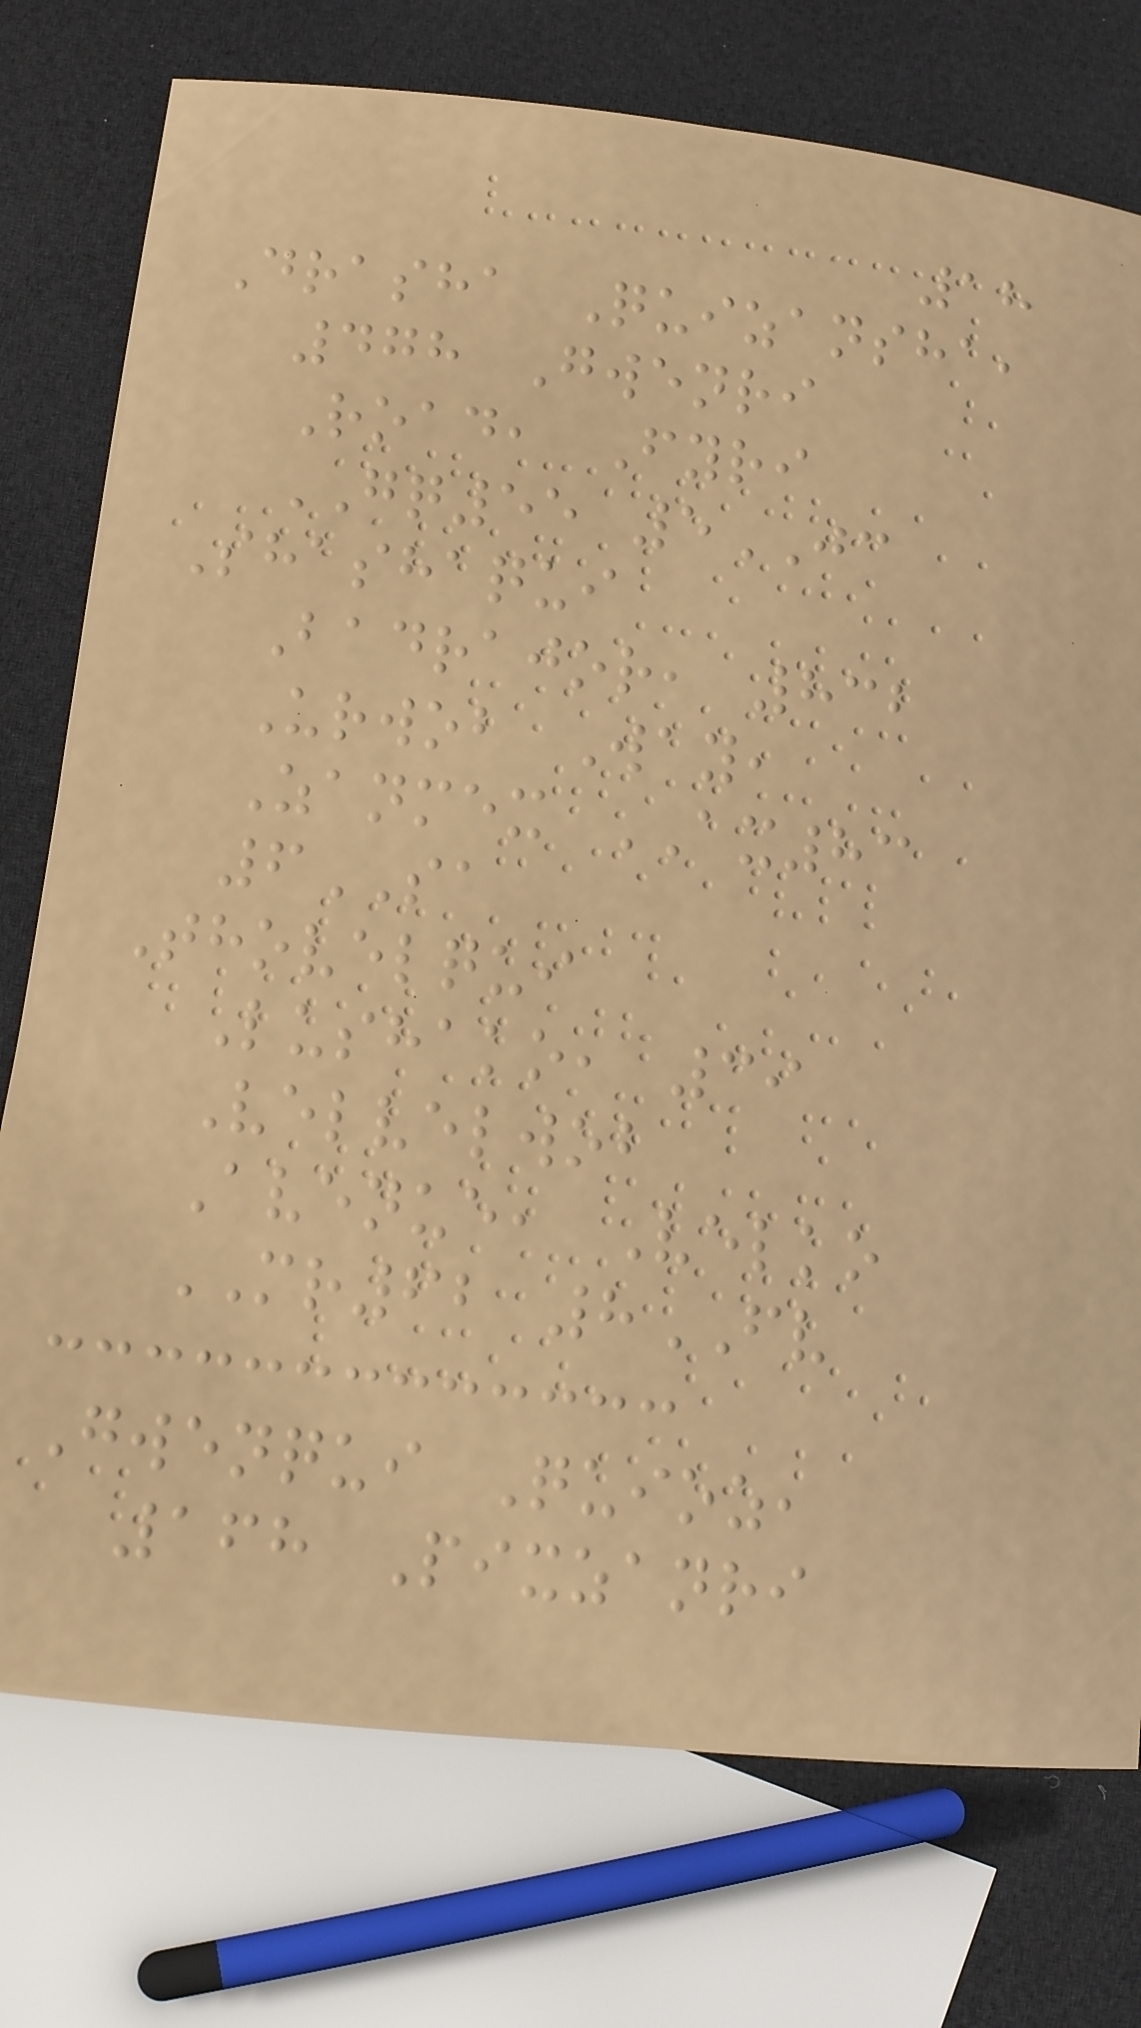18
Drasha Quizansha,
478 Gwenri
Road, Fyri
GQ55 5JC
Shashaqui
Badrajor, 832
Urwob Way,
Zanmex AX83
6SA
Thovelqui
Lushako, 39
Velvelwob
Avenue, Velko
MR62 8FV
Gwenqui Quioz,
168 Pixzanri
